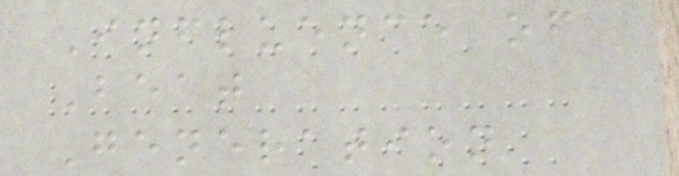Influence of
Beat
Generation
